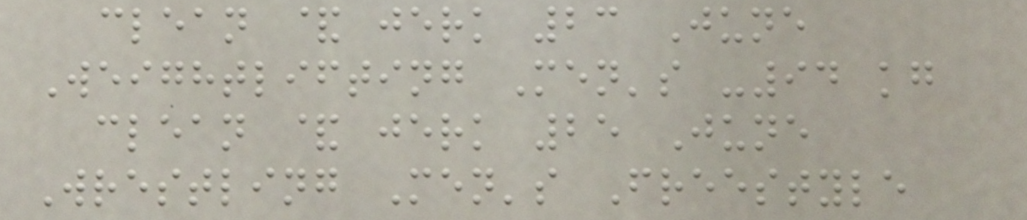clean & jerk 23 June
Weightlifting Men's -94 kg
clean & jerk 25 June
Wrestling Men's Freestyle
